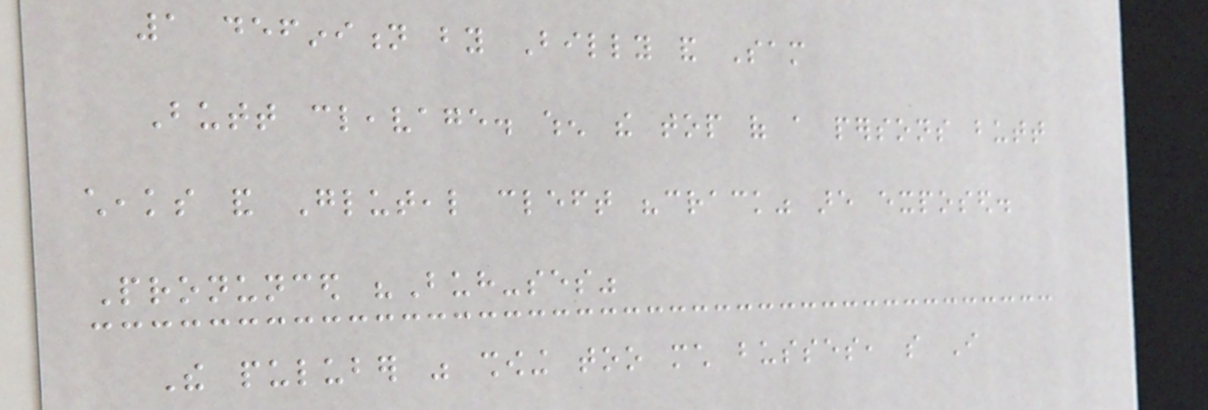1 definition by Billy and Sam
Butt cleavage. when the top of a persons butt
cheaks and Gluteal cleft "crack" are exposed.
Pronunced "Buh-ses"
The puluber was showing too much busses, so I
